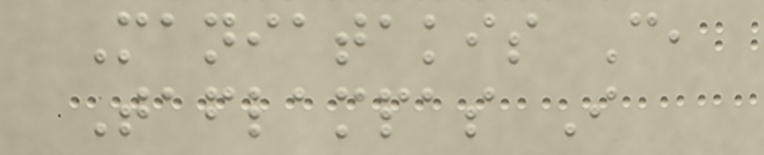Maniatakis C,
Taflampas I
